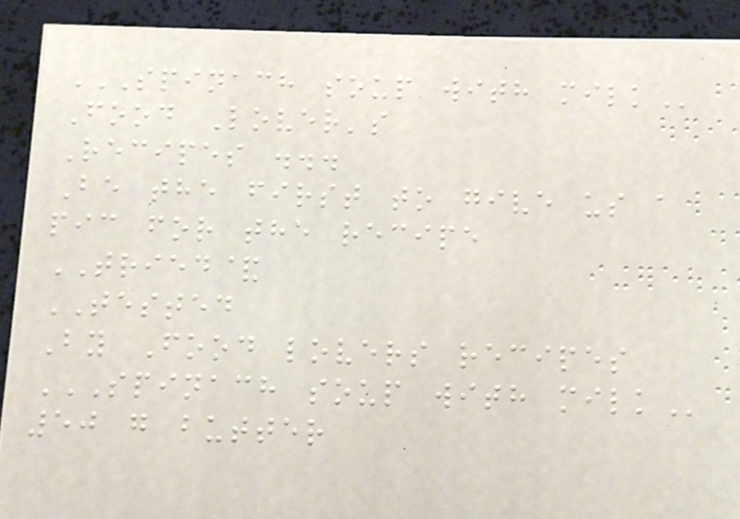SPINACH SOUP WITH MILK
Food Lover's
Recipes ...
Be the first to give us a
pic for the recipe
TRIED&
TESTED
By Food lovers recipes
SPINACH SOUP WITH MILK
50 g butter
